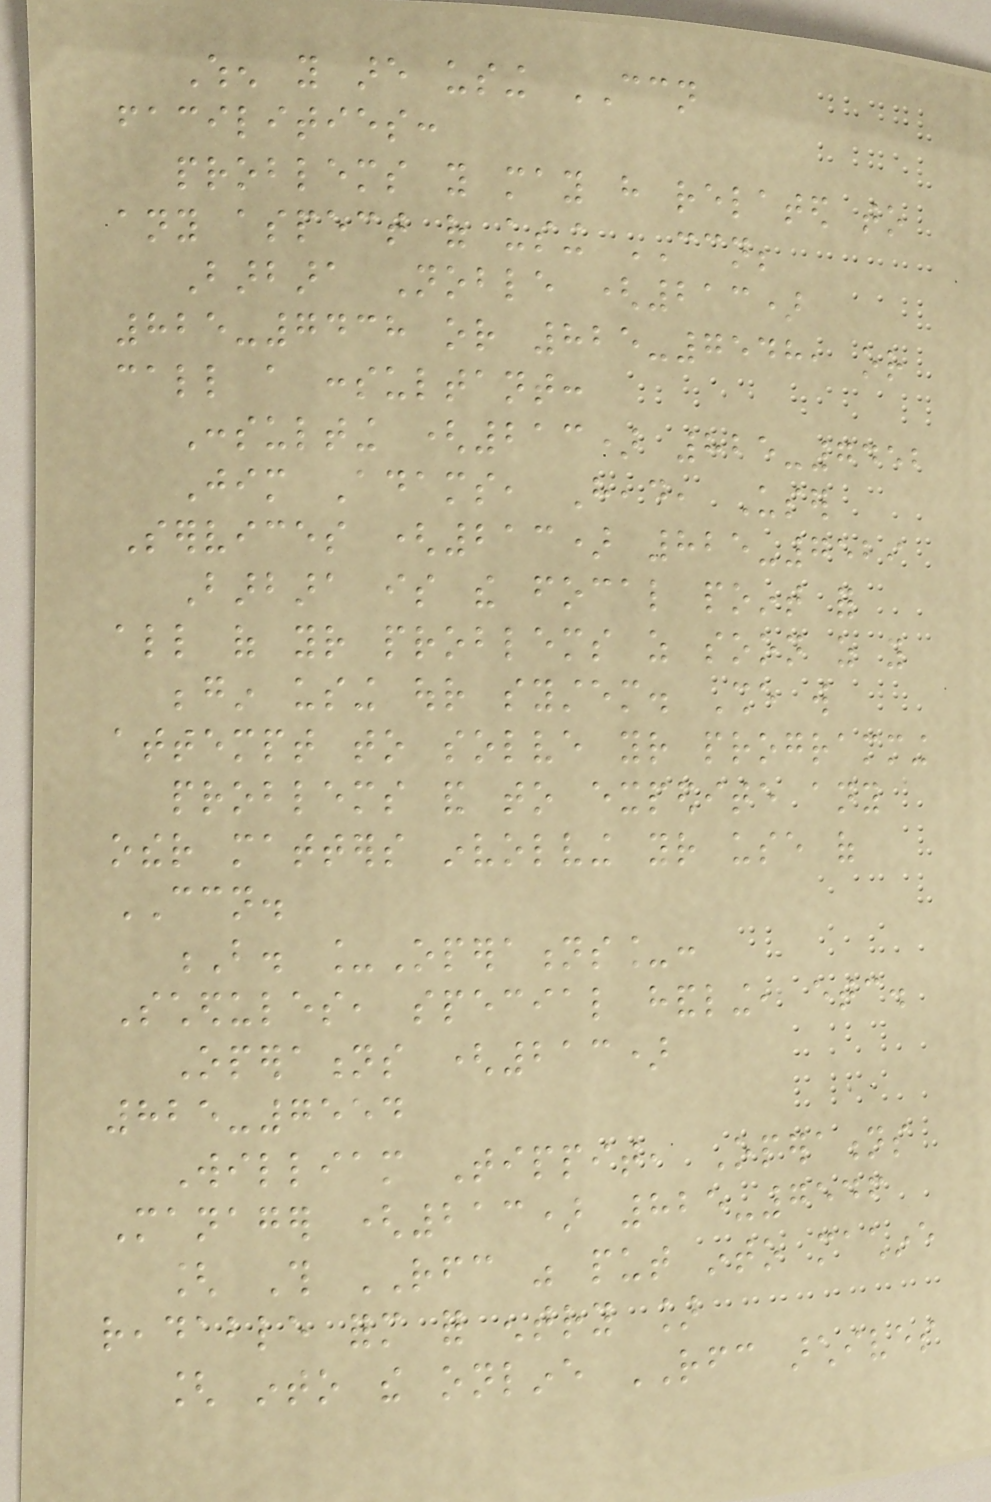When you are using CCN
facilities:
problems you may have related to
any aspect of using CCN;
Barbara Noble (213)
825-7438 or 825-7548, or
call a consultant:
Consulting (213) 825-7452
Jim Adams, Head, User
Services (213) 825-7529
Barbara is the focal point for
all of your problems as soon as you
begin using our system. She will
attempt to solve your programming
problems and to expedite any
other matters involving your use of
CCN.
B. _Operations_:
Schedules, special handling, etc.
Operations (213)
825-7554
William Tippit, Operations
Manager (213) 825-7546
[ This RFC was put into machine
readable form for entry ]
[ into the online RFC archives
